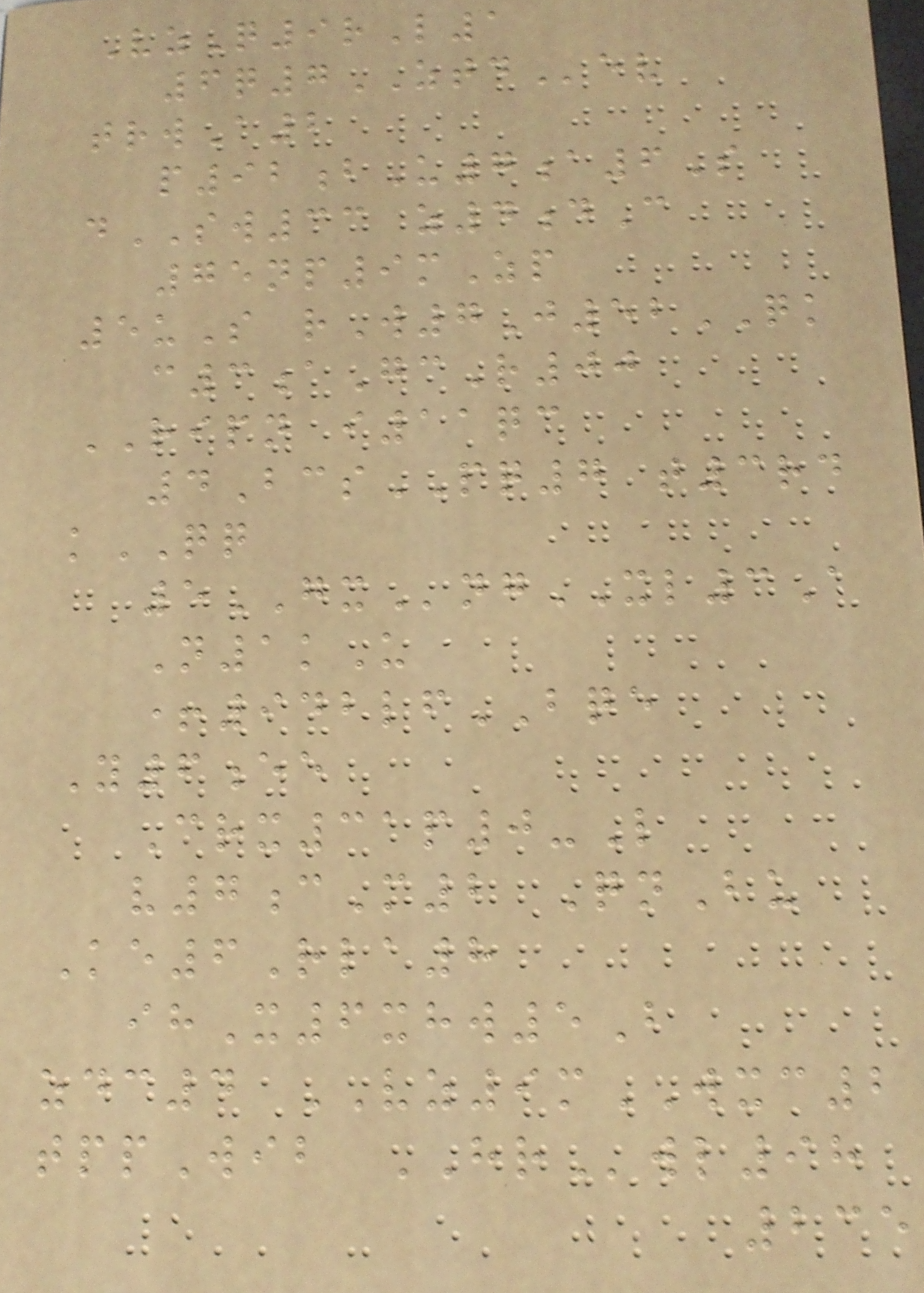VzQ9rL1
6q7ZTDev
trwA2
p92bU7a6S
dSW33 z4dC
75np9mZp
5uS rW7J52QK
c3aGcR00
RIPN i11qc
4BcsPQ7 t3rd
kQQ
5GXngXL3A
N1kU
+942lfBQE
Y6ee
Crx31p0-L
v7cM2 QnBu
Ke6Rla8
ihX6xhw5B
zdc4 VZ9mWXC2
tppWib HRwl98
235
